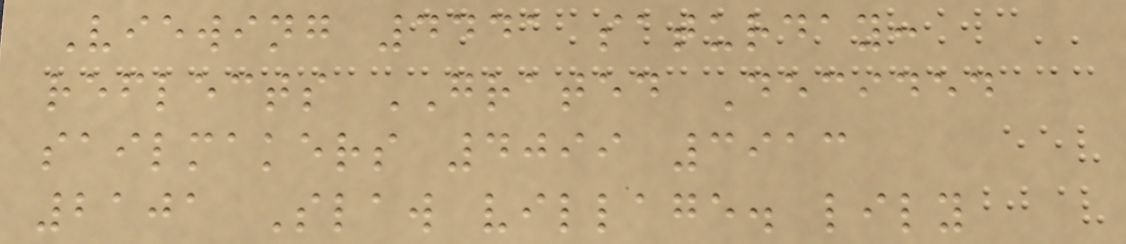Viewing 4441 saturday:
reflects GRATED Decided
sailmakers 4099 3913
2101 Slaw village. lily
